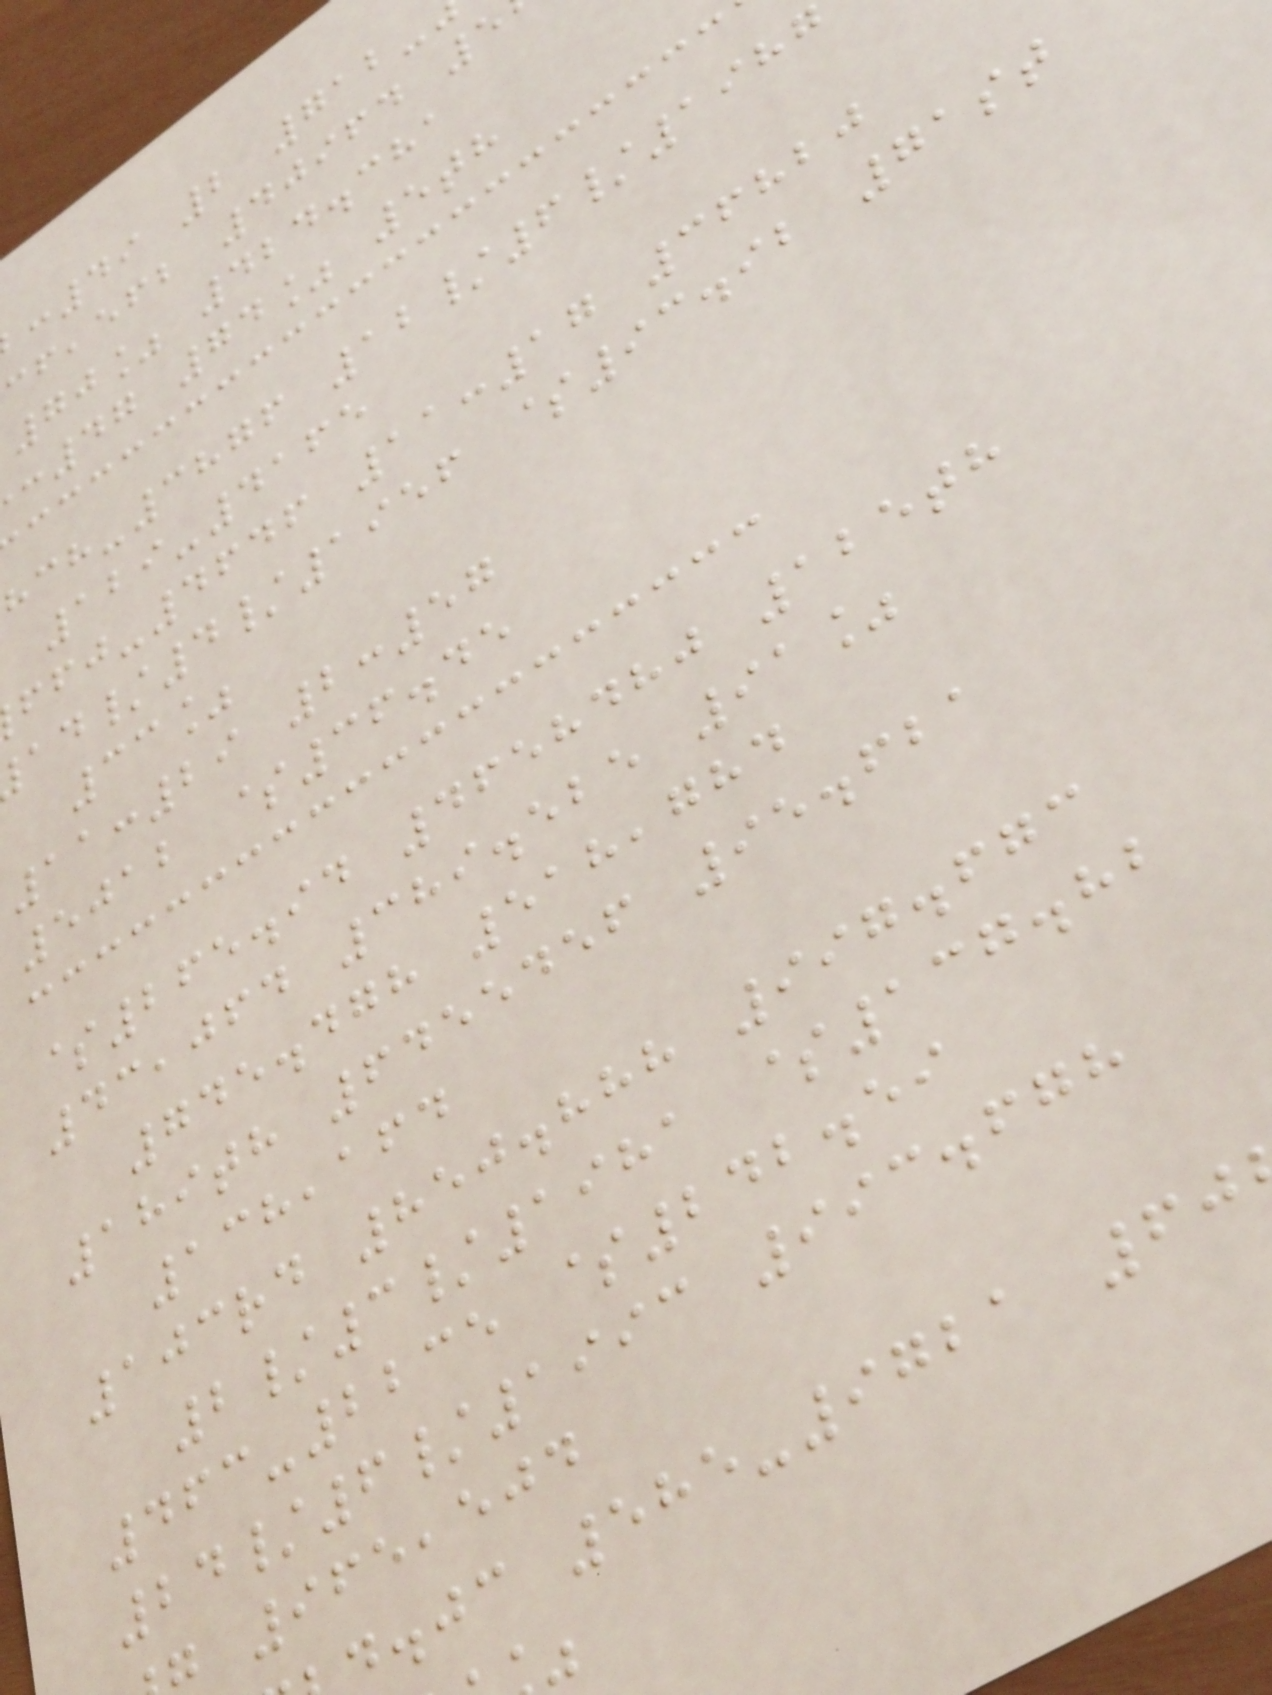:49 2 712-
,efb 40964 5
70% 424.381
:47 74% 5th
-3876 12/6/1987
129-4165
-4646 11:17 36820
/4/1956 $93.92 71st
33%
11:29 2:57
5012 $36.45
$265.94 4658480 125th
43,064 389.525 91%
745.478 518,784
189th 6455456 95.621
138,164
103rd 850.888 997.673
2/3/1981 $137.82
463-2235 $242.59
24/6/1993 993.678
965,504
.jc 585-9721 60
